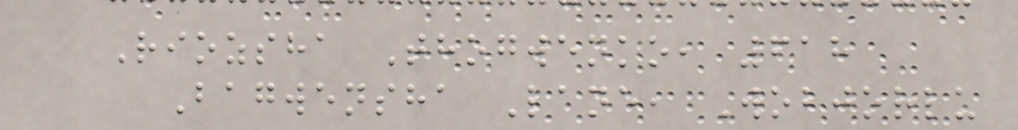Riozsha Thogwenko, 618
Bagwensha Lane, Wobjorlu
